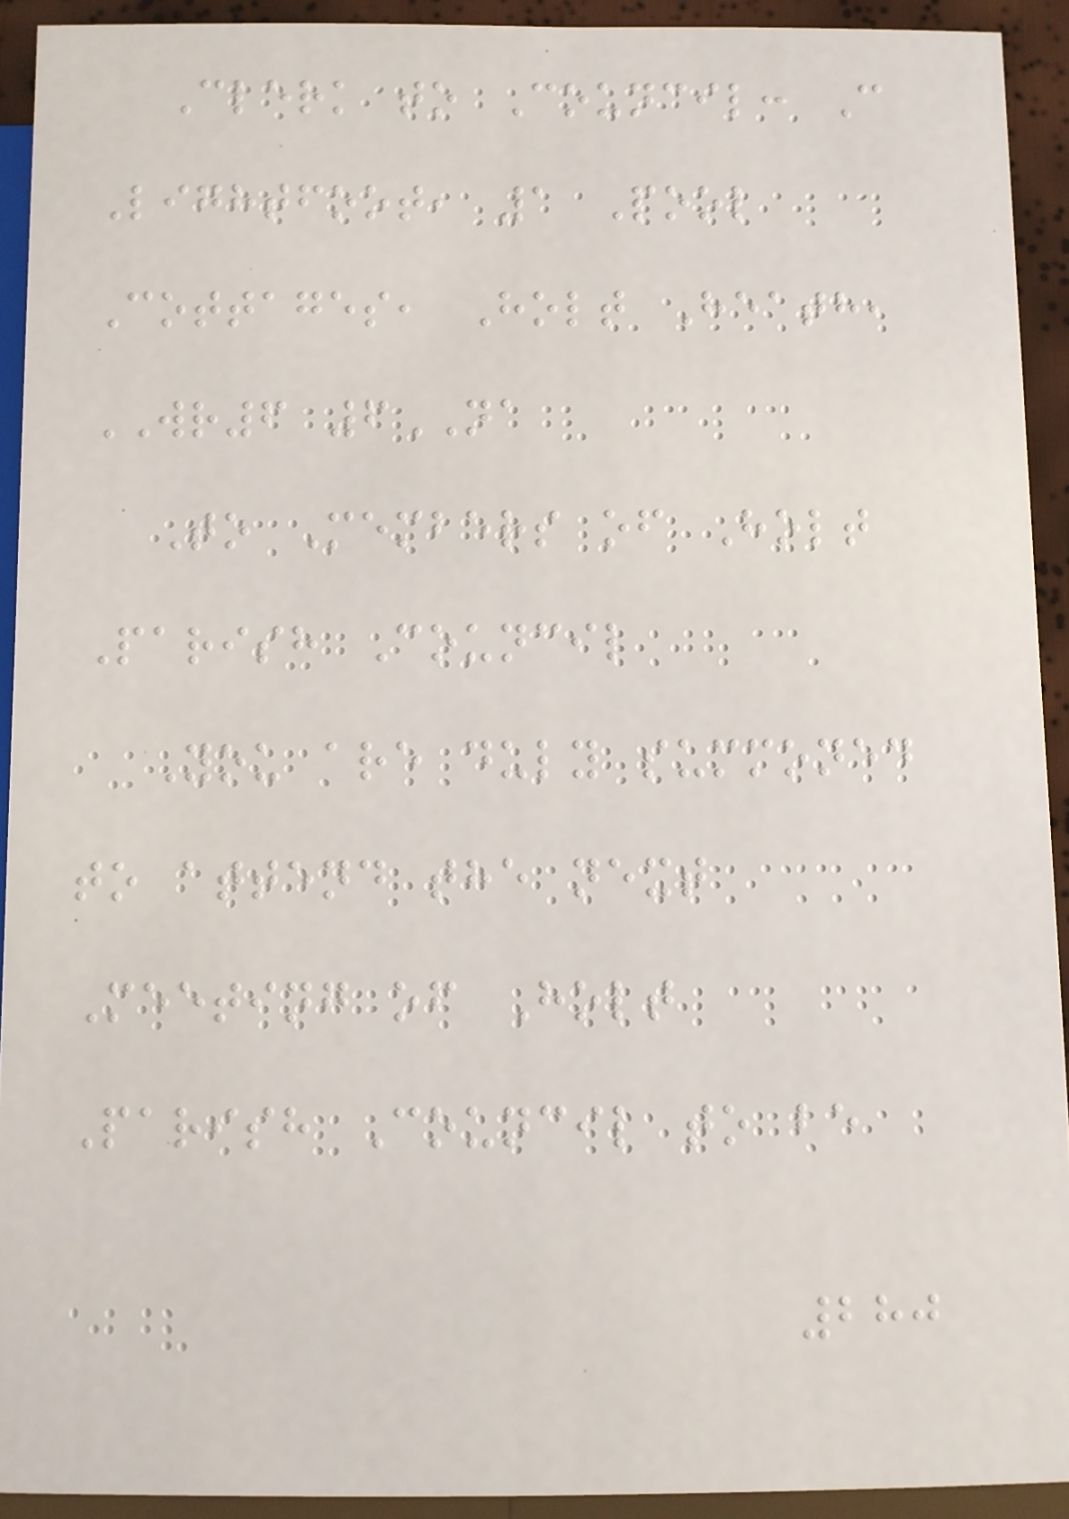Clerk to Council: C
Lightfoot, 1 Pool
Cottages, Holt Heath,
WR6 6NA
To Members of Holt
Parish Council
You are duly summoned
to attend the next
Meeting of Holt
Parish Council to be
280
